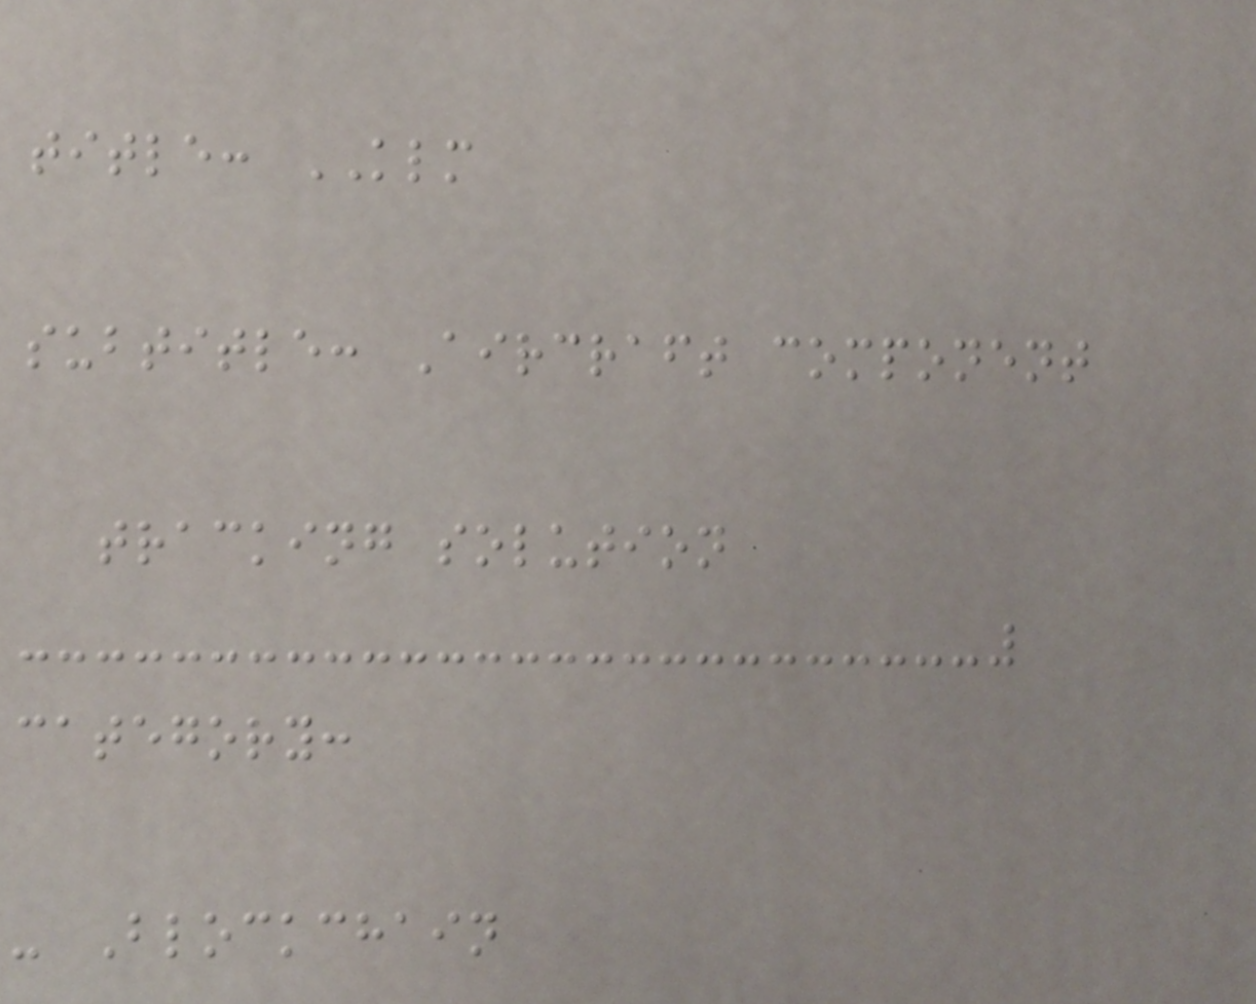title: KLM
subtitle: Aircraft component
tracking solution
category:
- Blockchain
